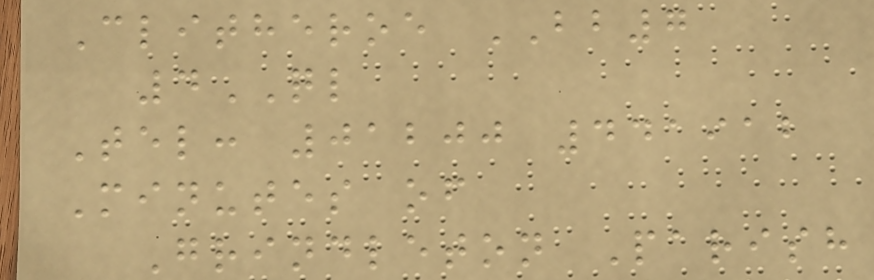Clitheroe BB7
4QL
Tel: 01200 441912
Minutes of
Grindleton Parish
